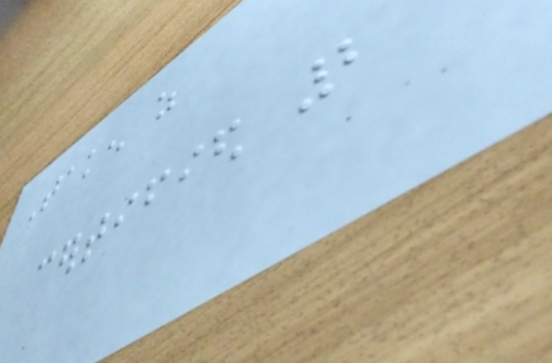Taken as
certified 2
